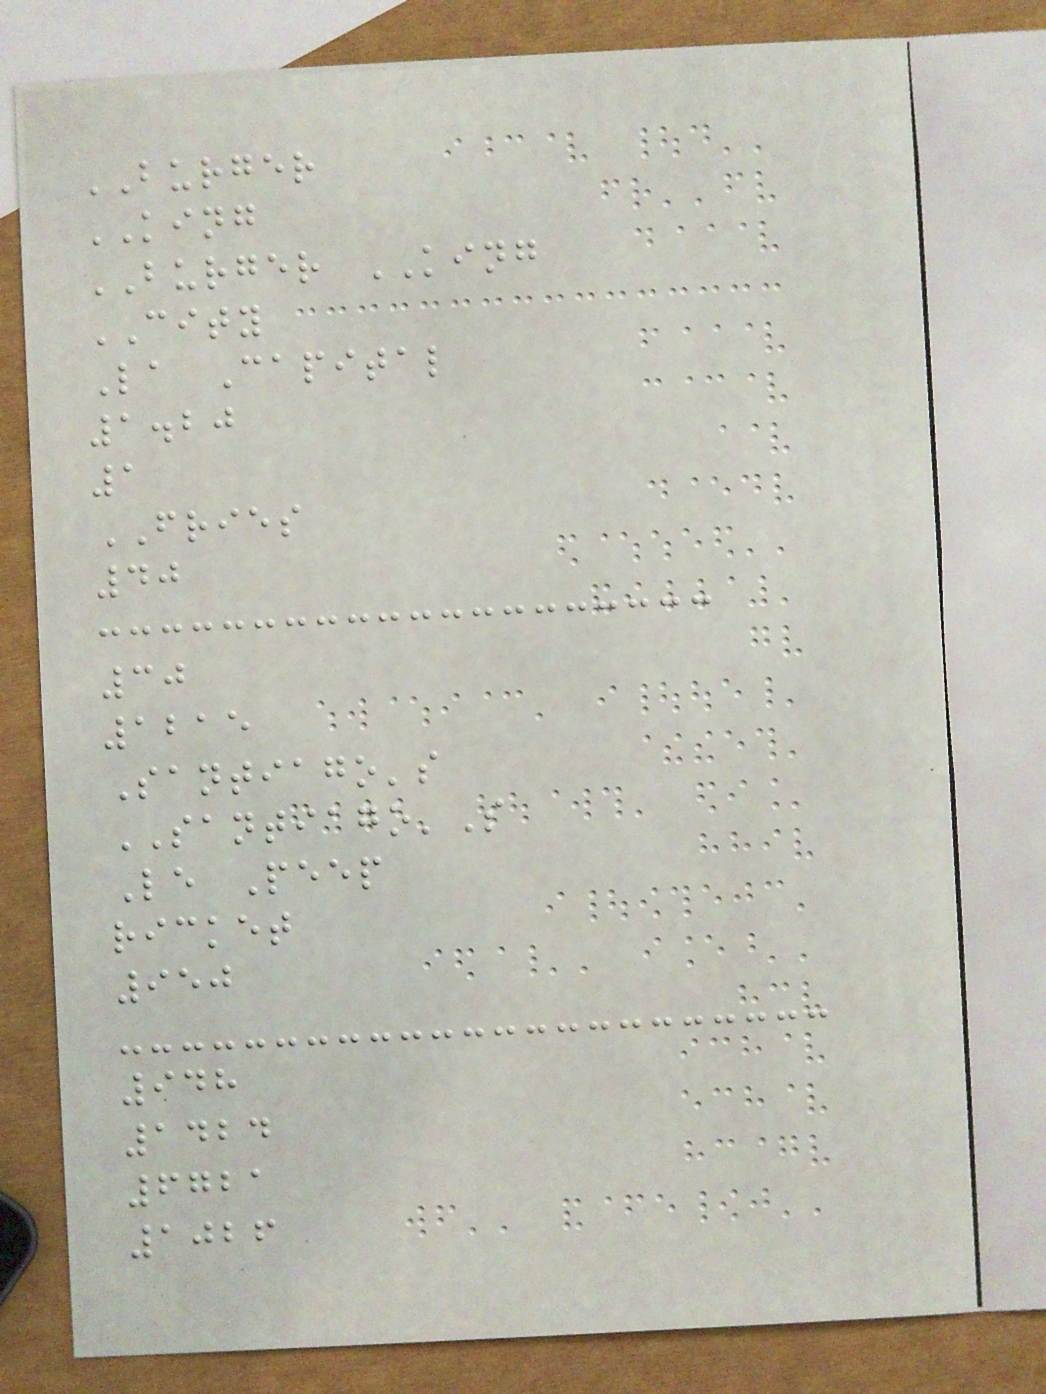BURGER
KING
BURGER KING
CITY
La Capital
1.20
1
FRIES
40
30
1215
Santiago's
SANTIAGO'S
Le Peep
ricket
950
948
1424
6721
1026
